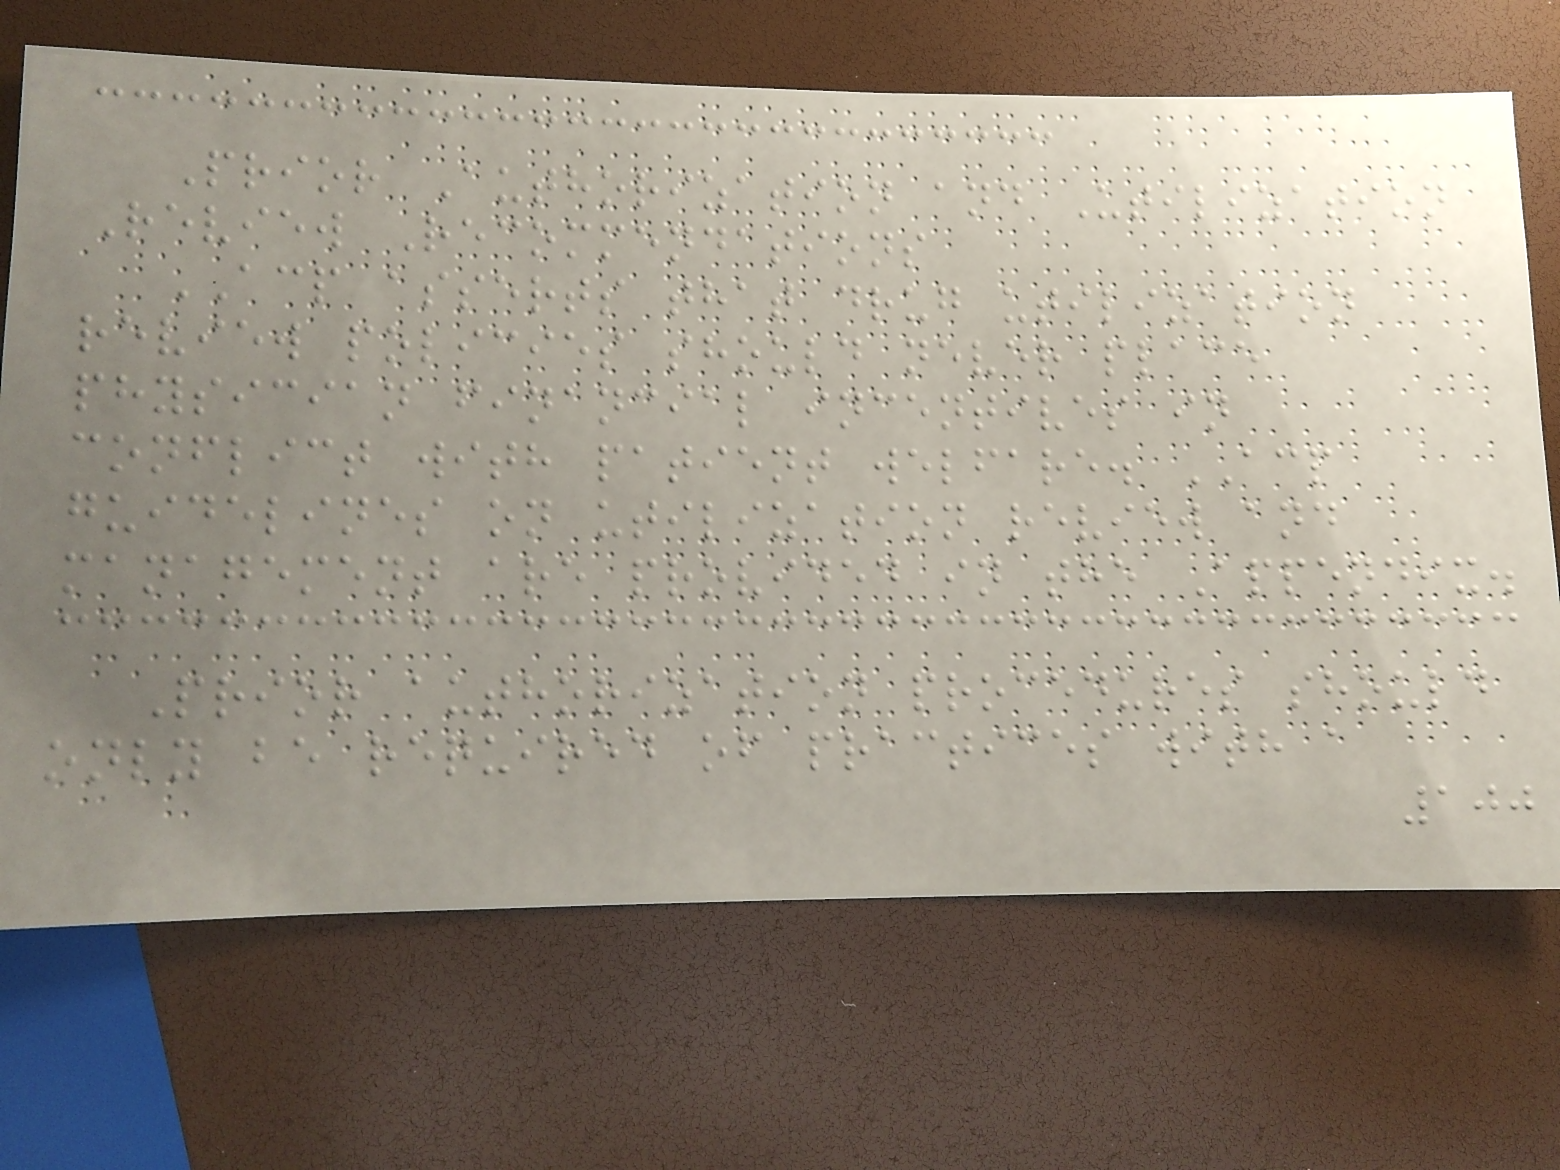Prior Authorization and Utilization
Review Recommendations
ACP asserts that drug utilization
review policies should never place
physician financial incentives in
conflict with patient welfare. ACP
guidelines on utilization review and
management are provided in the Appendix.
Prior authorization procedures should
only be required of practices with a
100
